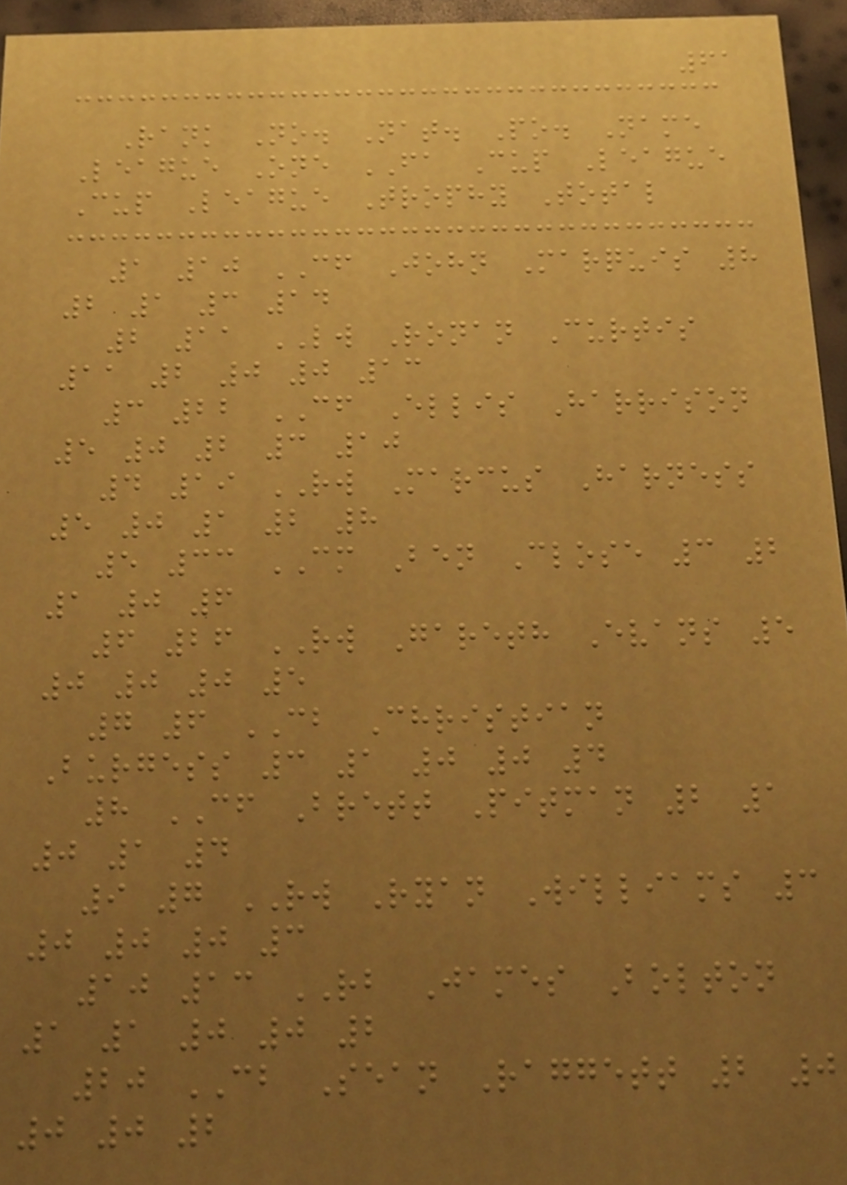61
Rank No. Nat. Po. Name
League One FA Cup League
Cup League Trophy Total
1 10 CF John Marquis 8
2 1 3 14
2 11 LW Ronan Curtis
11 2 0 0 13
3 22 CF Ellis Harrison
5 0 2 3 10
4 19 RW Marcus Harness
5 0 1 2 8
5 33 CM Ben Close 3 2
1 0 6
6 26 RW Gareth Evans 5
0 0 0 5
7 6 CB Christian
Burgess 3 1 0 0 4
8 CF Brett Pitman 2 1
0 1 4
9 7 RW Ryan Williams 3
0 0 0 3
10 13 RB James Bolton
1 1 0 0 2
20 CB Sean Raggett 2 0
0 0 2
